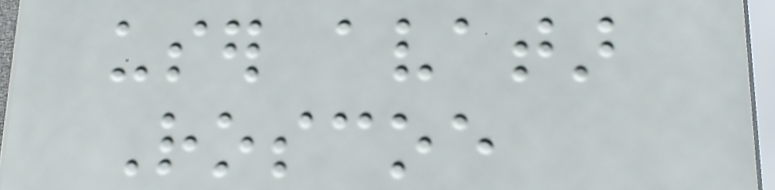user avatar
Roscoe
